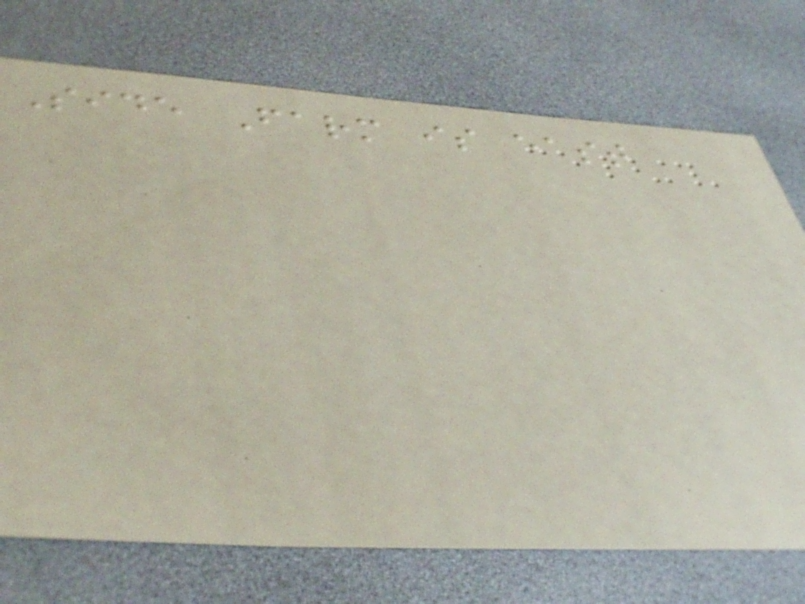Side Farm is east
